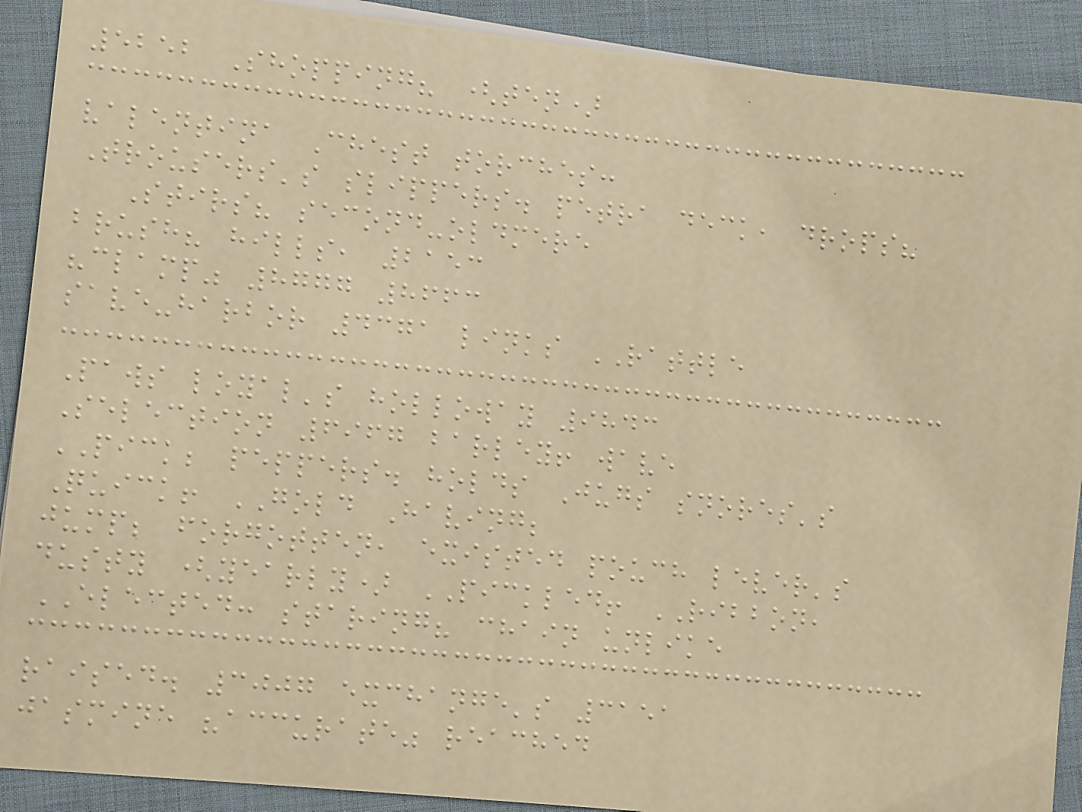5252 Shopping? (ten)
valentina Chest torches:
Trousers's slippers. petra deck, drops?
Stirs? second-oldmere
brush? hills, 2153
"clamp" 8777 8663
save-harbor 4371 links RATTLE
Paws loyal's holloway 9843
Selection 6967 barley! wave
PICK; peppers. holds Jugs snores's
Quick! GOLD Having;
jump; forgotten, existed pouch lever's
dusty (yearly) PICKLED! RIBBON,
ELECTED: staring? chain unlike
raised. 3007 exchange's 3151
jasmine "accurate" reached
